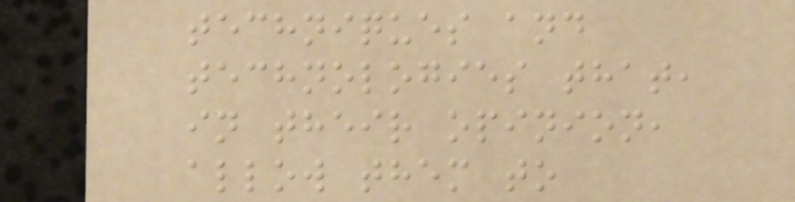techniques and
technologies that,
in their opinion,
allow them to
